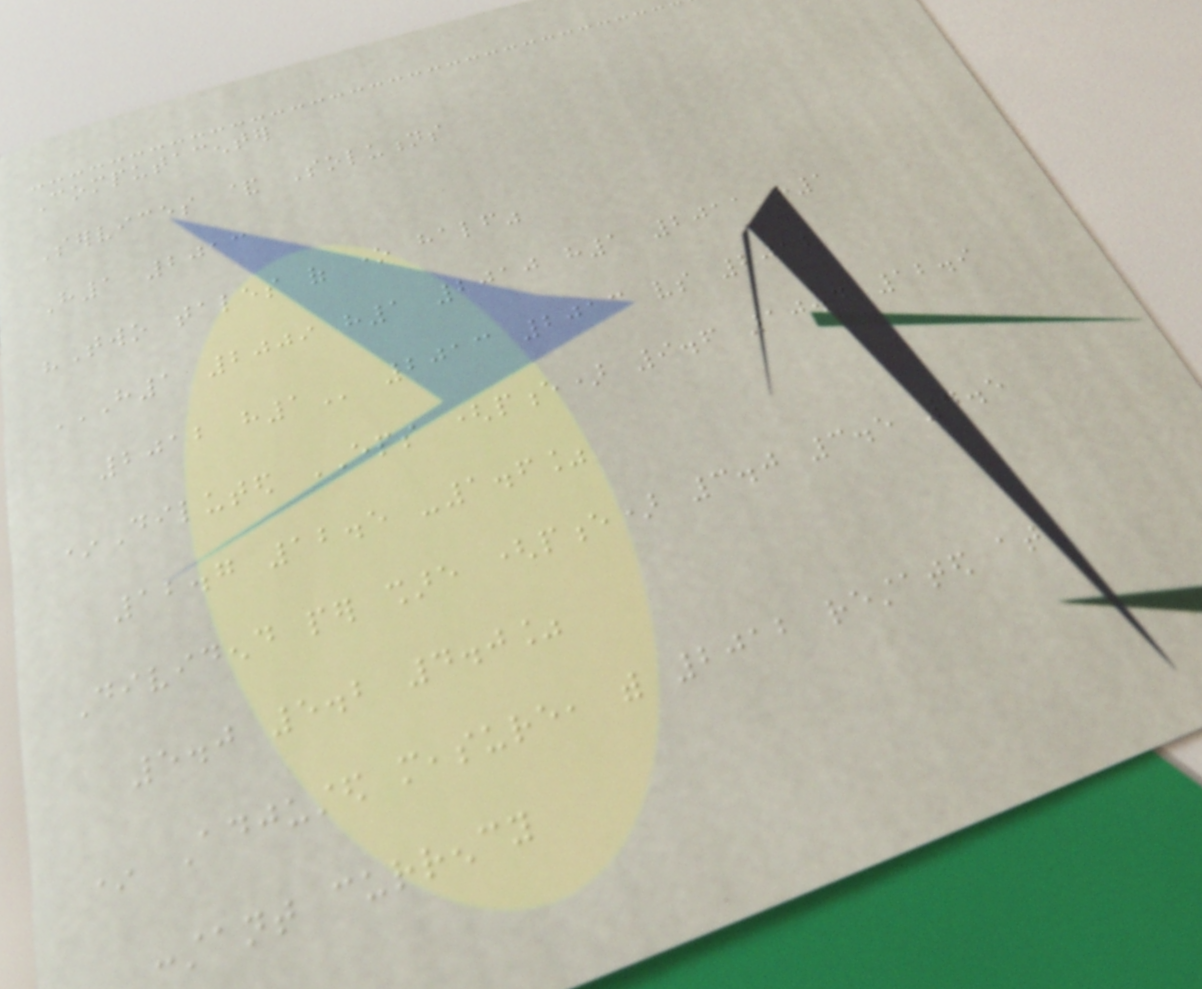Computacenter
Services & Solutions
H1 2013
"Two tales of one half"
H1 2009 H1 2010 H1 2011 H1
2012 H1 2013 2013 vs 2012
*Diluted EPS (pence) 9.6 10.4 12.9
12.7 12.5 -1.6%
Dividend per share (pence) 3.0 3.5 4.5
5.0 5.2 4.0%
* Adjusted measure, with 2012 restated at
constant currency
